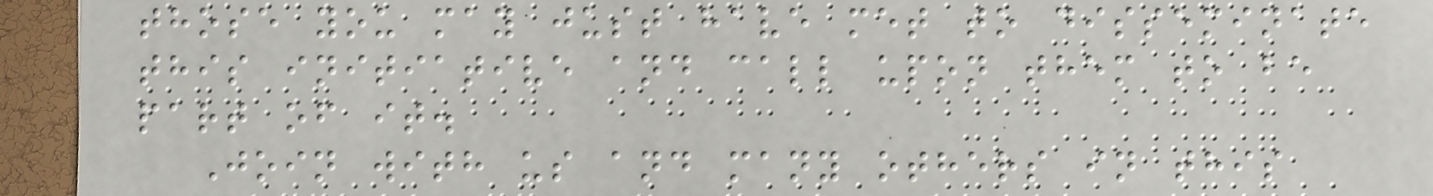those you may just have met to disseminate
this initiative and call upon them to be
part of it.
Join with us and many others in this
